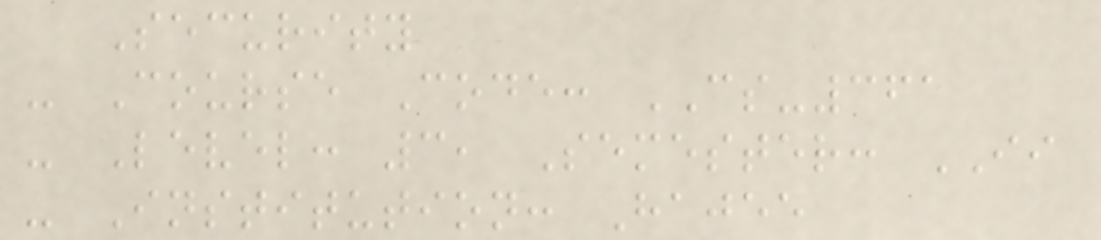Security
- Course Code: CS-361
- Level: 3, Semester: II
- Institution: Hajee
